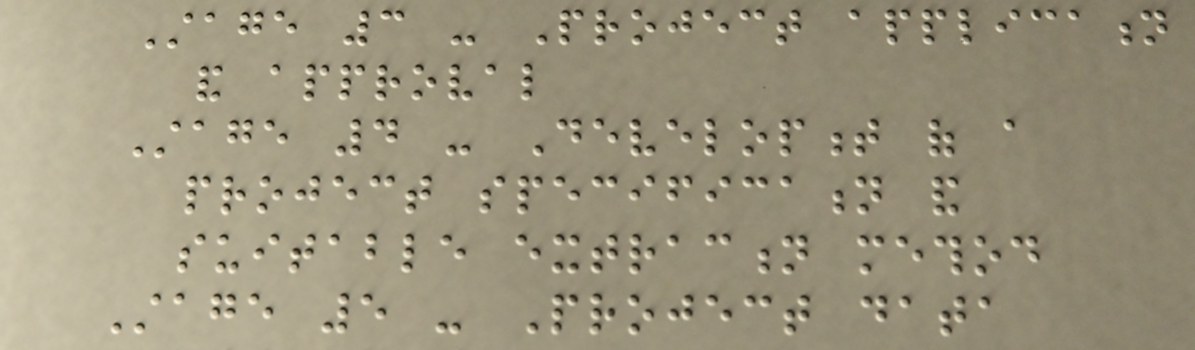Stage 3 - Project application
and approval
Stage 4 - Development of a
project specification and
suitable extraction method
Stage 5 - Project data
